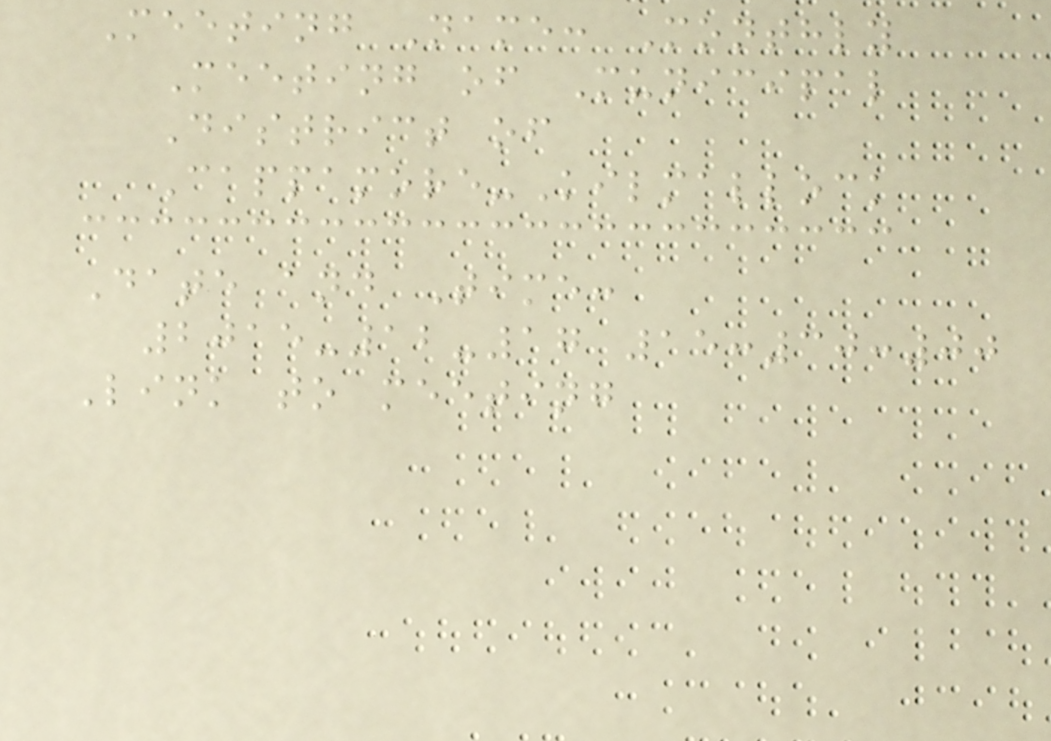Meeting Name: Monthly
Meeting of Municipal
District of
Cappamore-Kilmallock
Date and Time:
2015-12-17 15:30:00
Link to meeting
